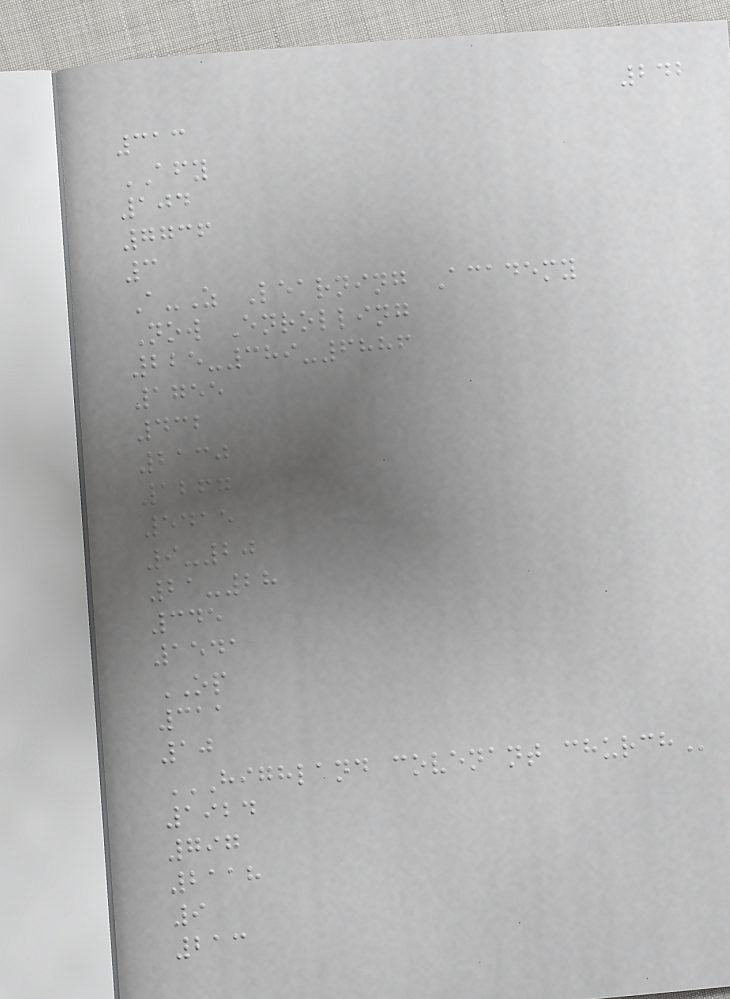242
313
AFY
104
7736
3
A-Z Learning Academy
Now Enrolling
225-389-6886
1755
432
2130
1267
5415
9-20
21-28
345
1541
OP
311
10
HIGHLAND COVENANT CHURCH
1924
797
2118
9
213
